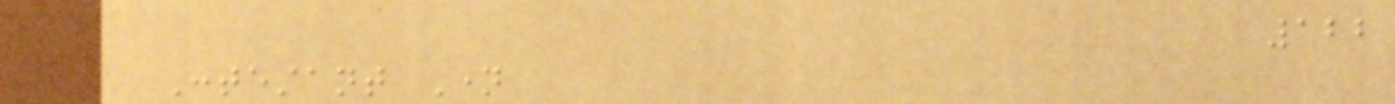122
Contestant Name
